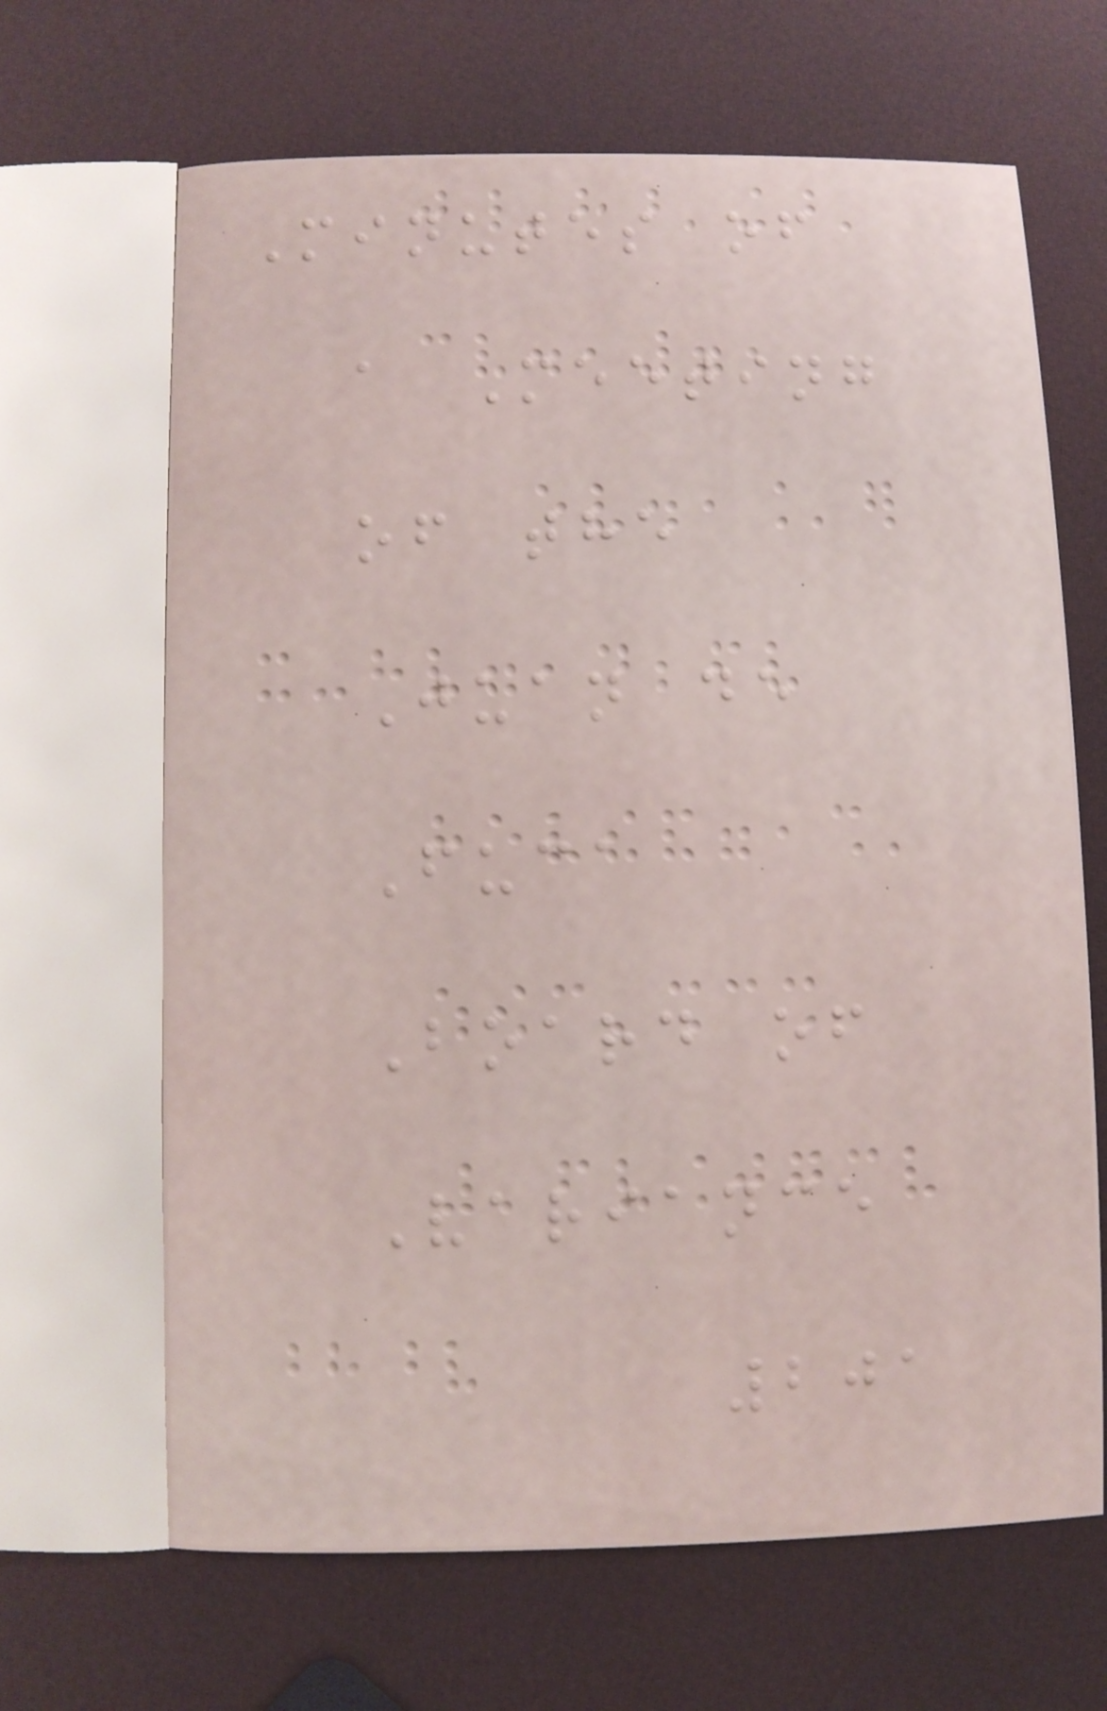Minutes of
a Meeting
of the
Juan de
Fuca
Board of
Variance
201
